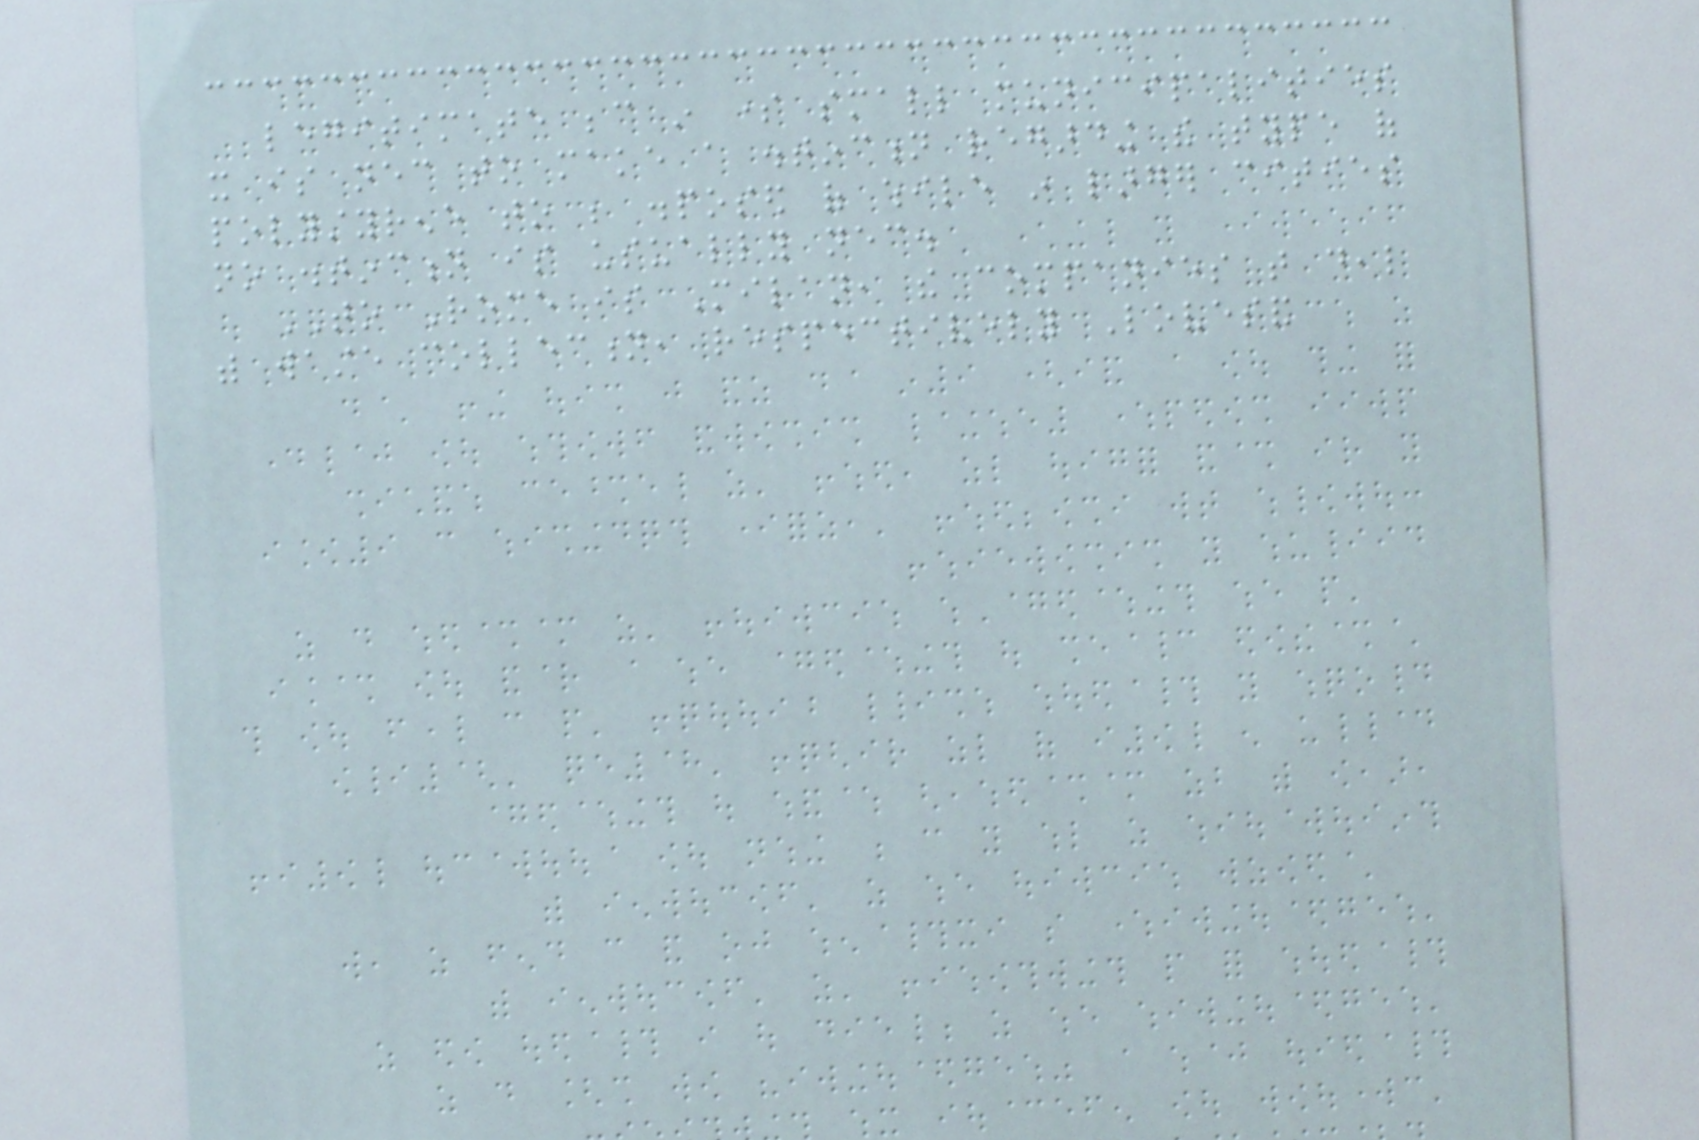legitimate because in some small municipalities
it is necessary to make a distinction regarding the type of
polystyrene to be disposed of while in larger cities
no distinction is usually necessary.
TO Rome is Milan, the companies that deal
with waste collection, respectively Lovesand
